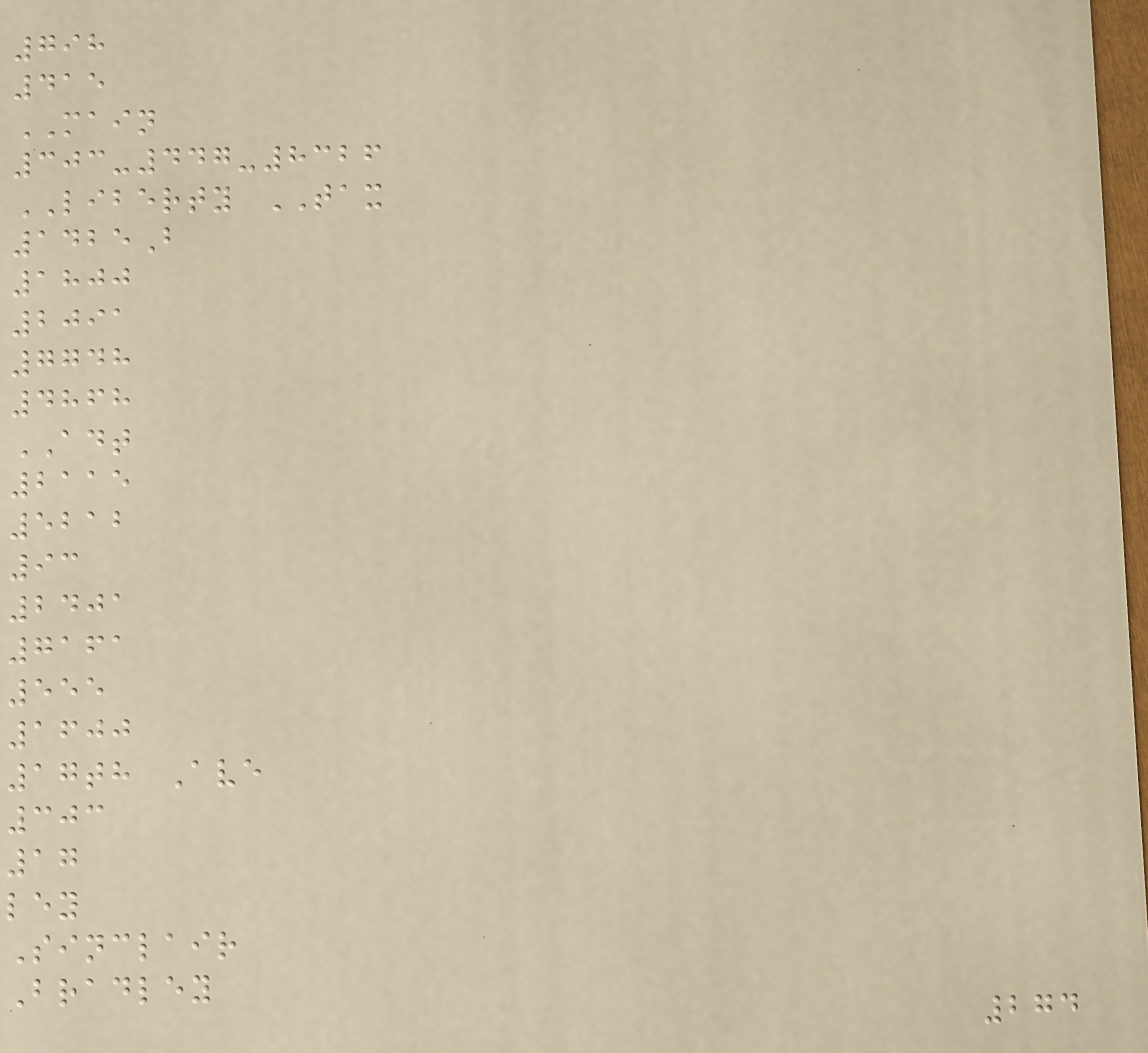798
415
MAIN
303-447-8326
LIBERTY TAX
1425B
1800
2091
7748
4868
ADT
2115
5212
93
2401
7161
555
1600
17th Ave
303
17
ley
Sinclair
Bradley
274
